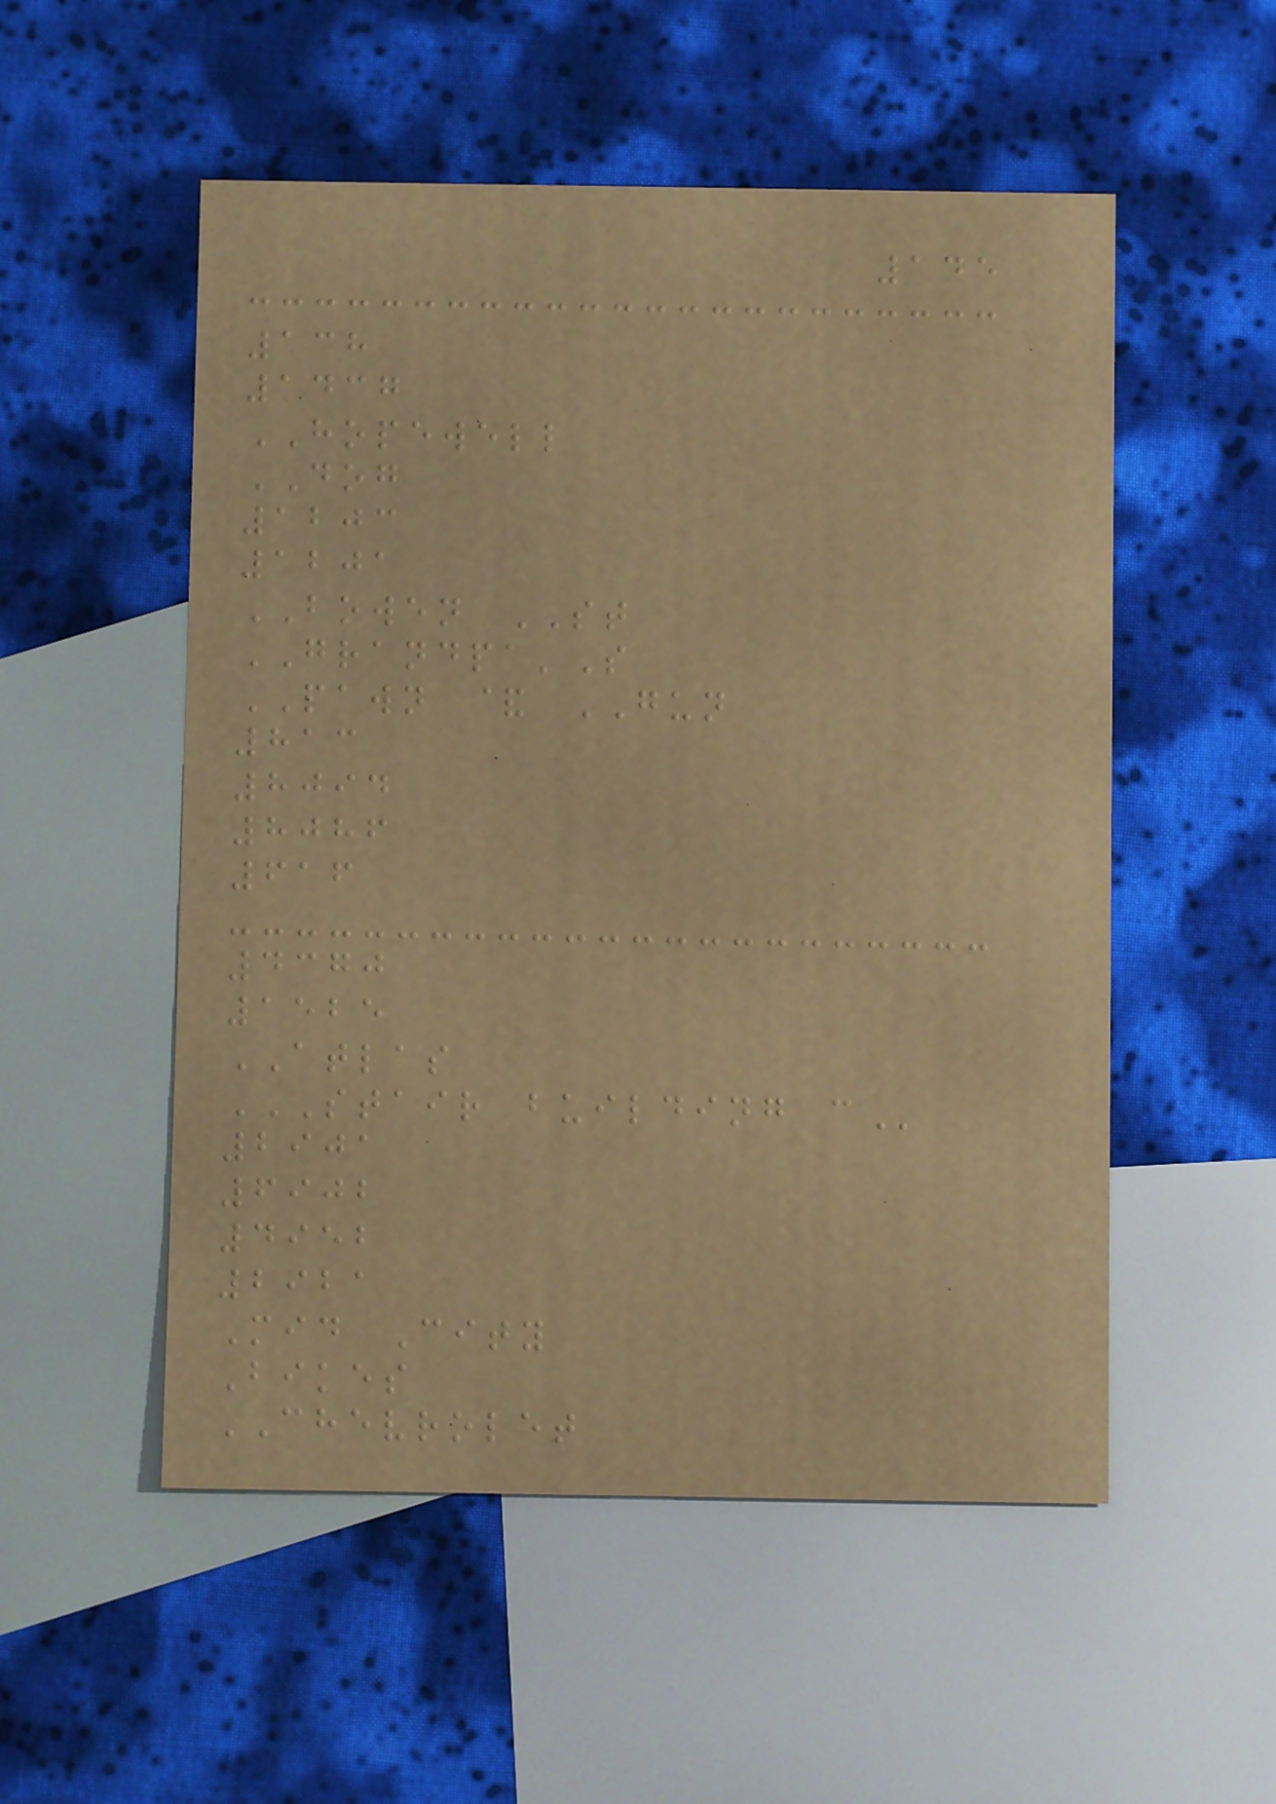145
138
1437
HOPEWELL
DOG
1203
1201
BOWEN ST
GRANDPA'S
PAWN & GUN
813
8094
8086
616
4370
1525
ATLAS
STAIR BUILDING C
2901
6902
4952
2921
Mid City
Bikes
CHEVROLET
